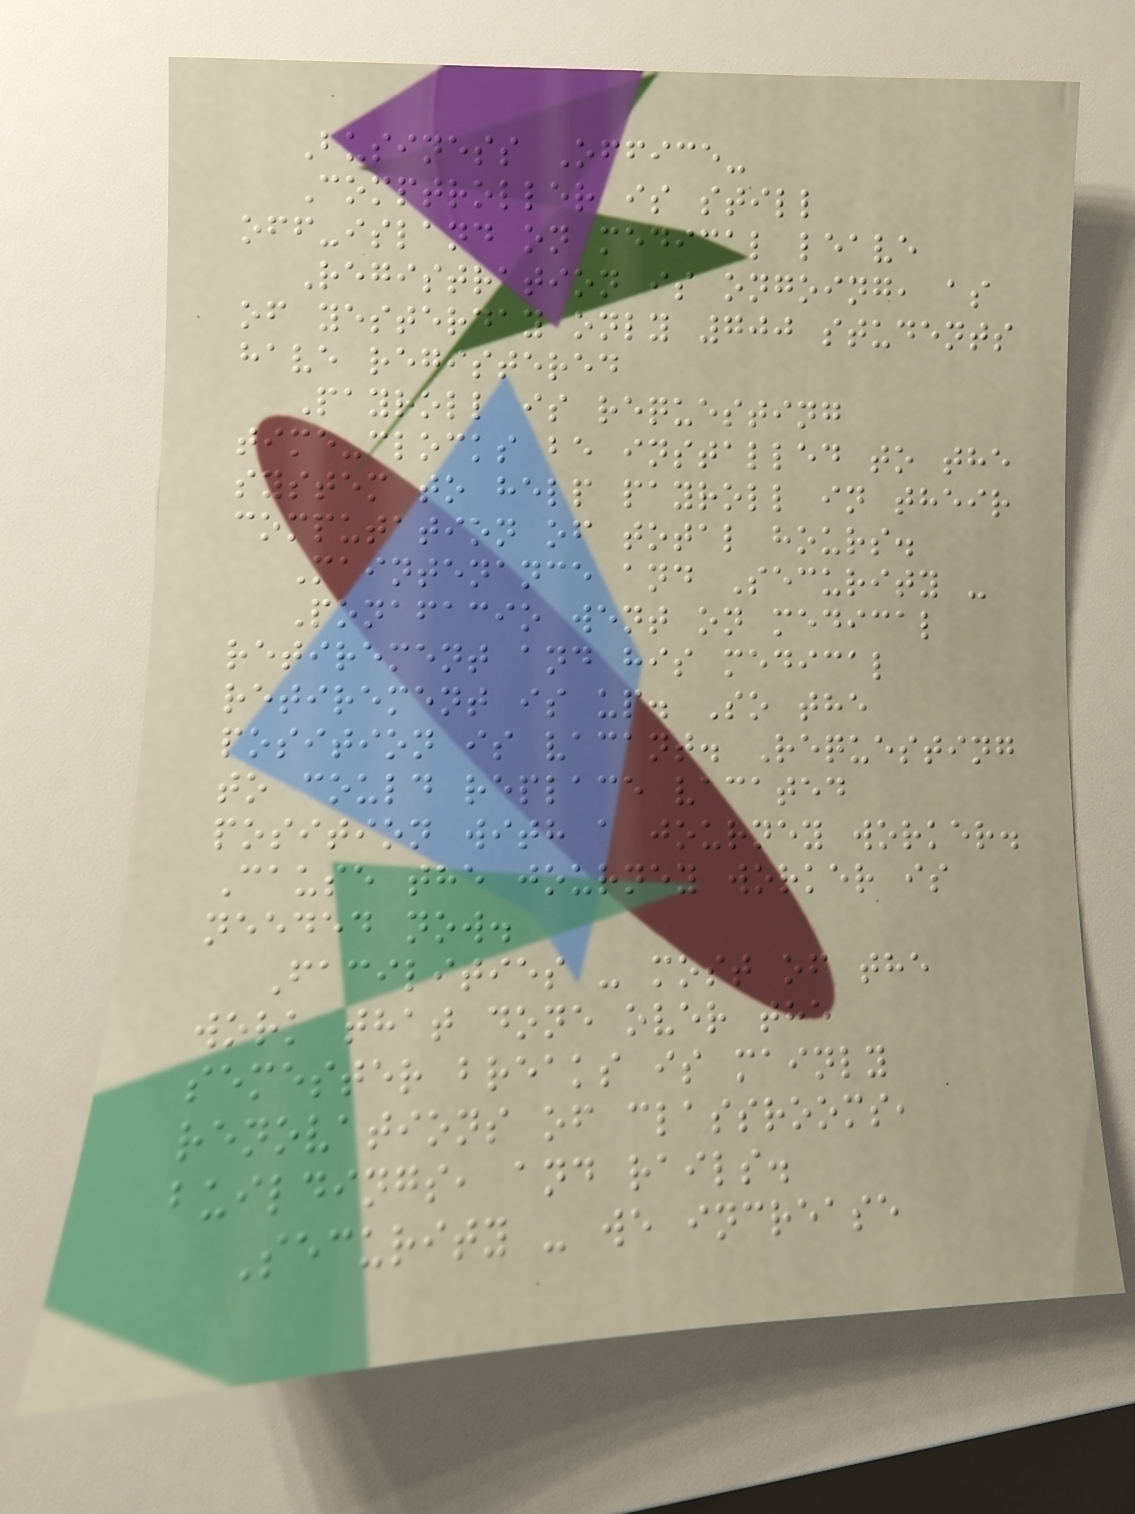Business Office-
Comptroller is still
off-island on medical leave
Registration is ongoing, as
of yesterday only 700 students
have registered
Payroll is requesting
time-clocks be installed to the
system to help payroll in their
computation of total hours.
Maintenance and Security -
Ponafacio went on medical
retirement and his medical
retirement is up. So the
position is vacant. Requesting
to could replace vacated
position with a journey worker.
Cause the journey worker is
needed now.
Facilities - most of the
work that done over the
semester breaks is mainly
renovations of classrooms,
buildings, and rails.
Security - we increase
